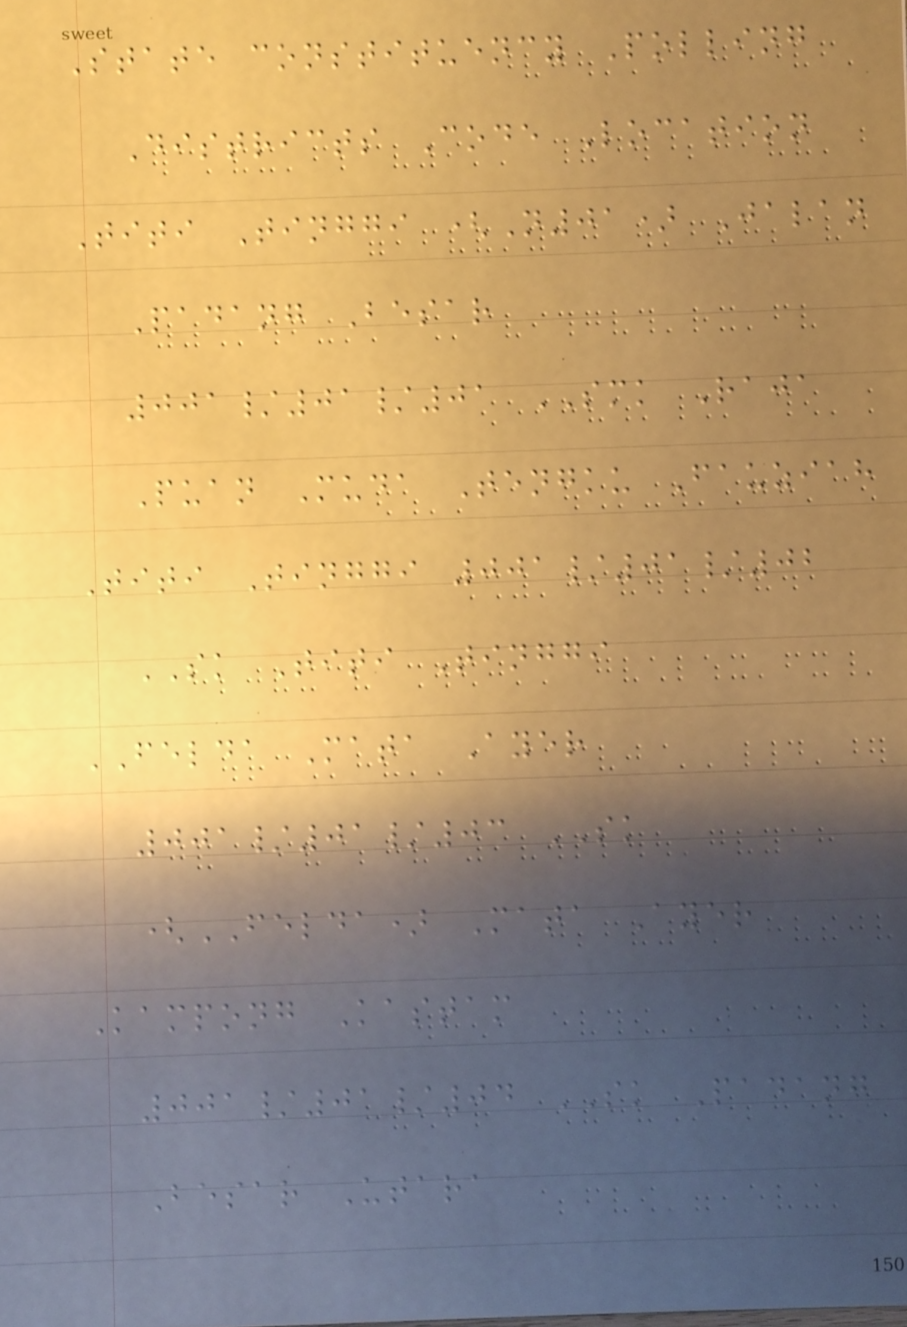State constituency Polling
Districts Code Location
Titi Tinggi (N01) Jalan
Padang Besar
001/01/01 SMK Raja
Puan Muda Tengku Fauziah
Titi Tinggi 001/01/02
SK Titi Tinggi
FELDA Mata Ayer
001/01/03 SK
(FELDA) Mata Ayer
Kampong Kastam
001/01/04 SK Padang
Besar Utara
